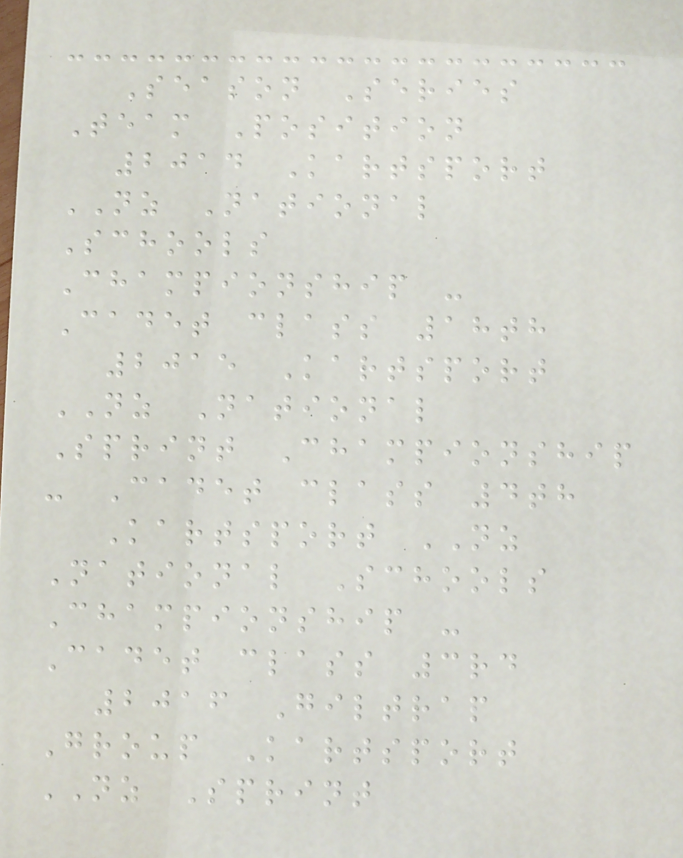Season Series
Team Position
2014 Kartsport
NZ National
Schools
Championship -
Cadet class 18th
2015 Kartsport
NZ National
Sprint Championship
- Cadet class 4th
Kartsport NZ
National Schools
Championship -
Cadet class 3rd
2016 Giltrap
Group Kartsport
NZ Sprint
